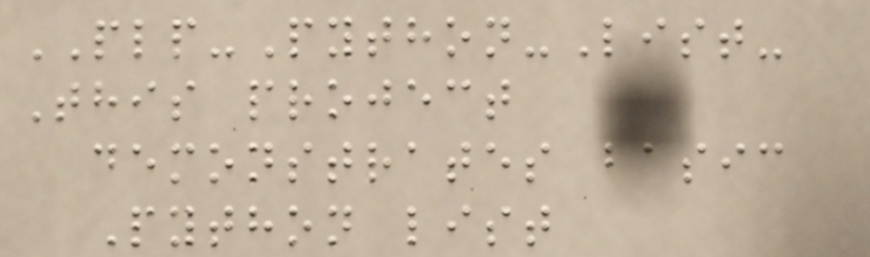PLP-Python-List-
This project
demonstrates basic
Python list
